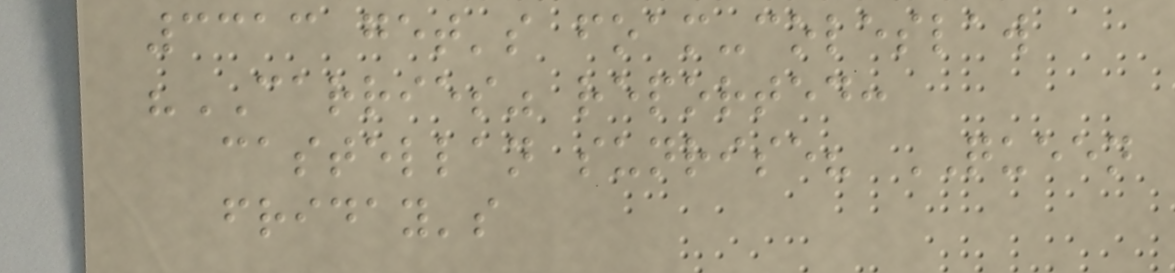3313 get's foam-coleslaw
"CARRIES" reported:
castellan sunrise? QUEEN
friday's
